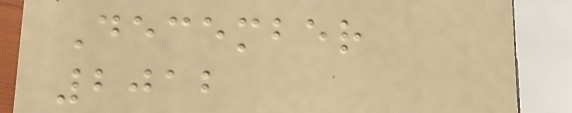December
2012
